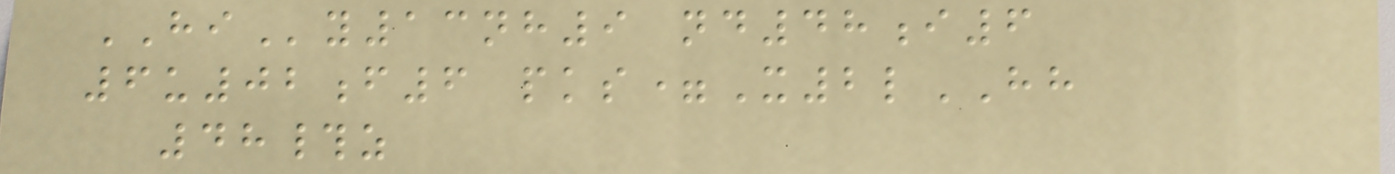HIy13nh9 nd48i6
6u02f6 pks=X2lHH
48#z
